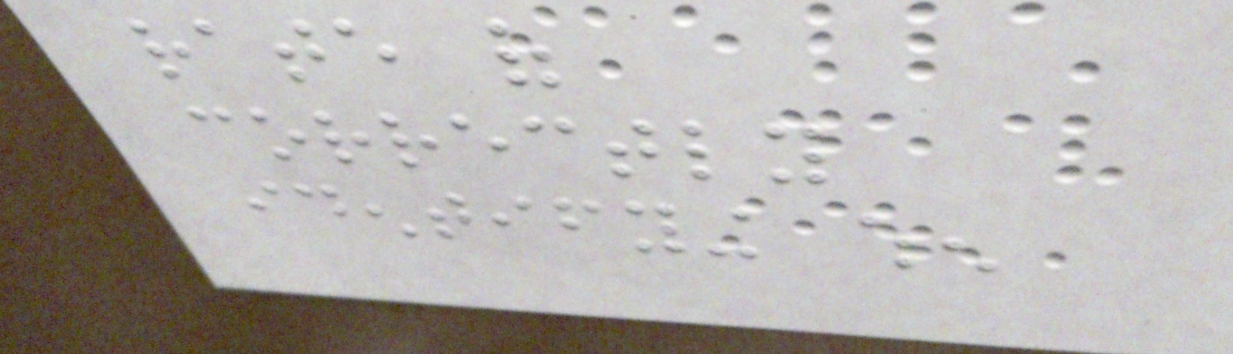rate of
correctly
identifying when
